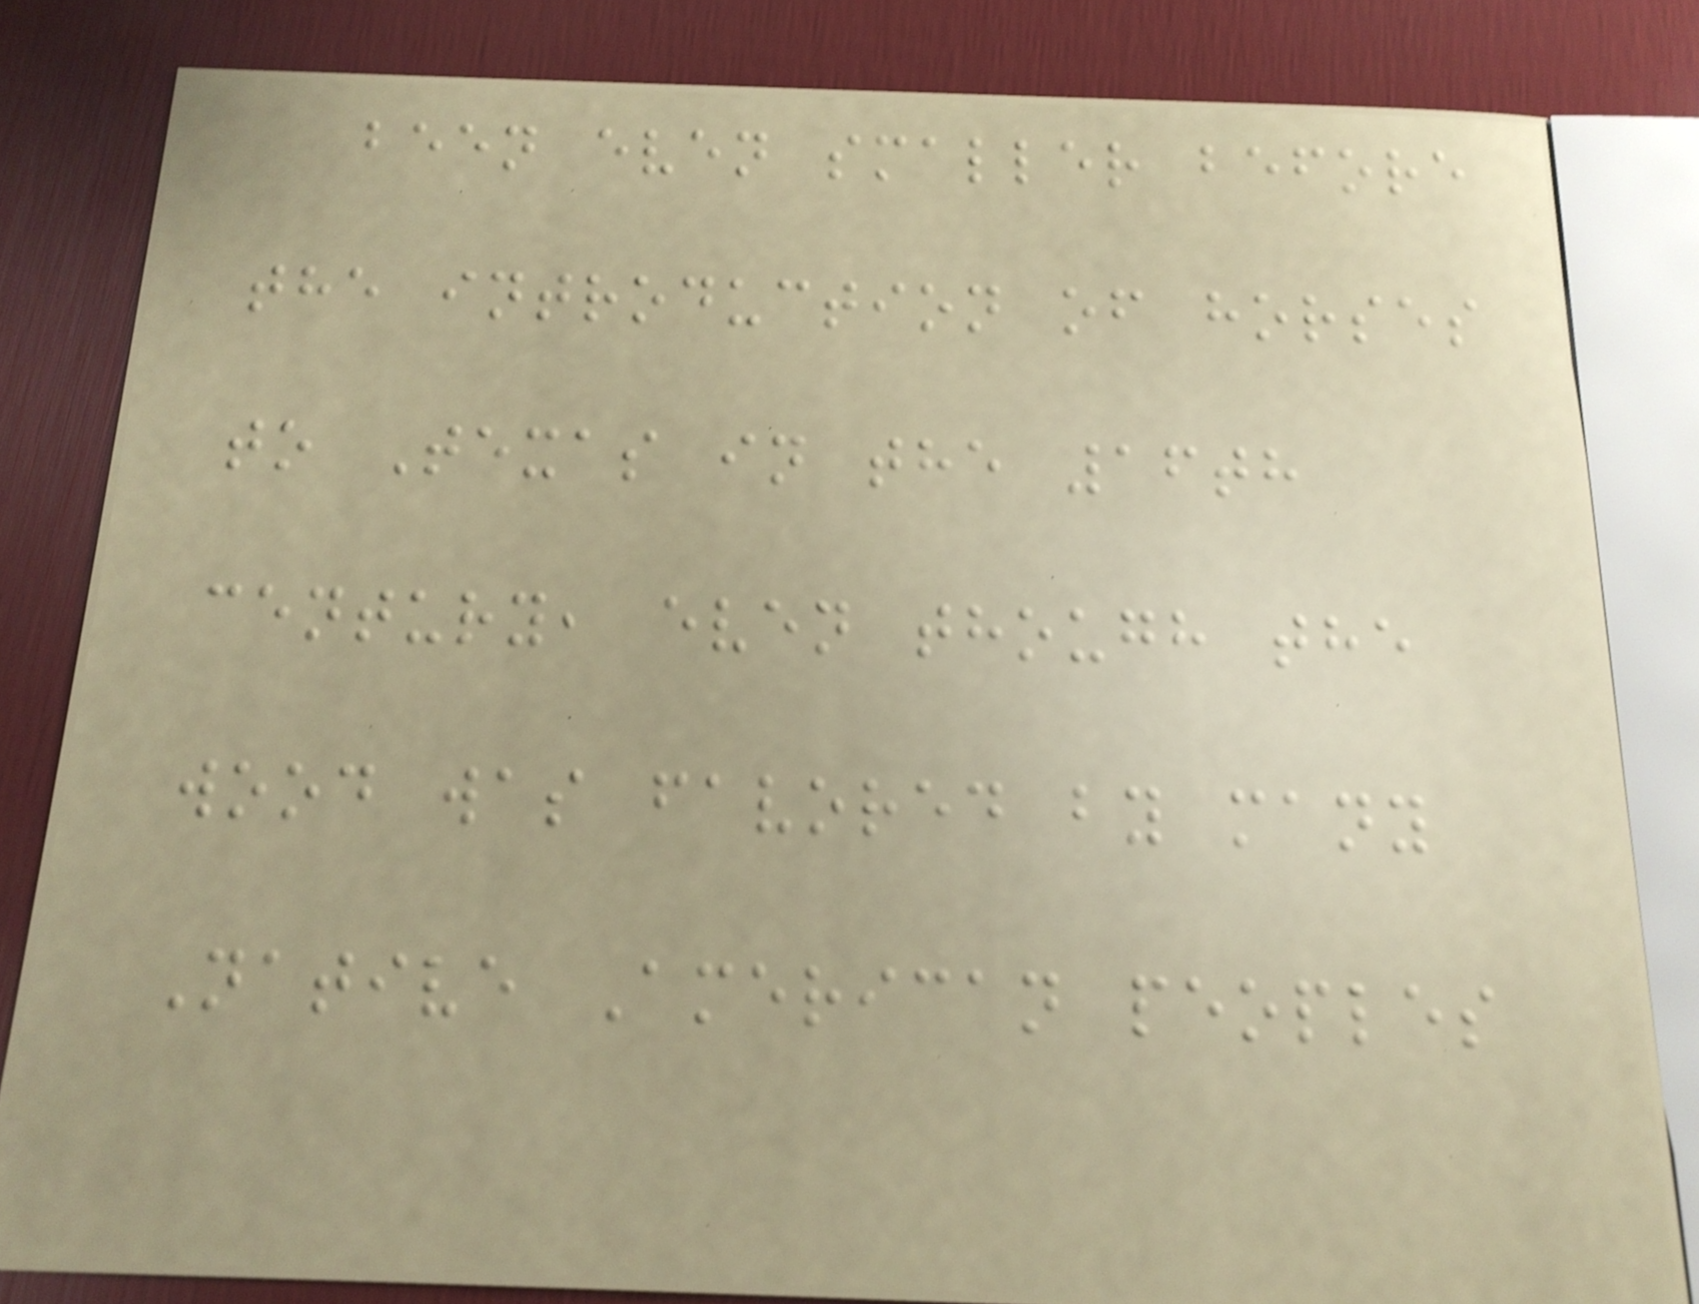been even smaller before
the introduction of horses
to Texas in the 16th
century, even though the
wood was favored by many
Native American peoples
